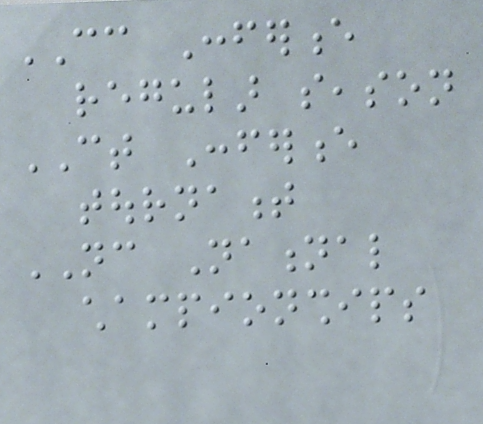CC Conference
regular season
CT Conference
tournament
NC National
championships
